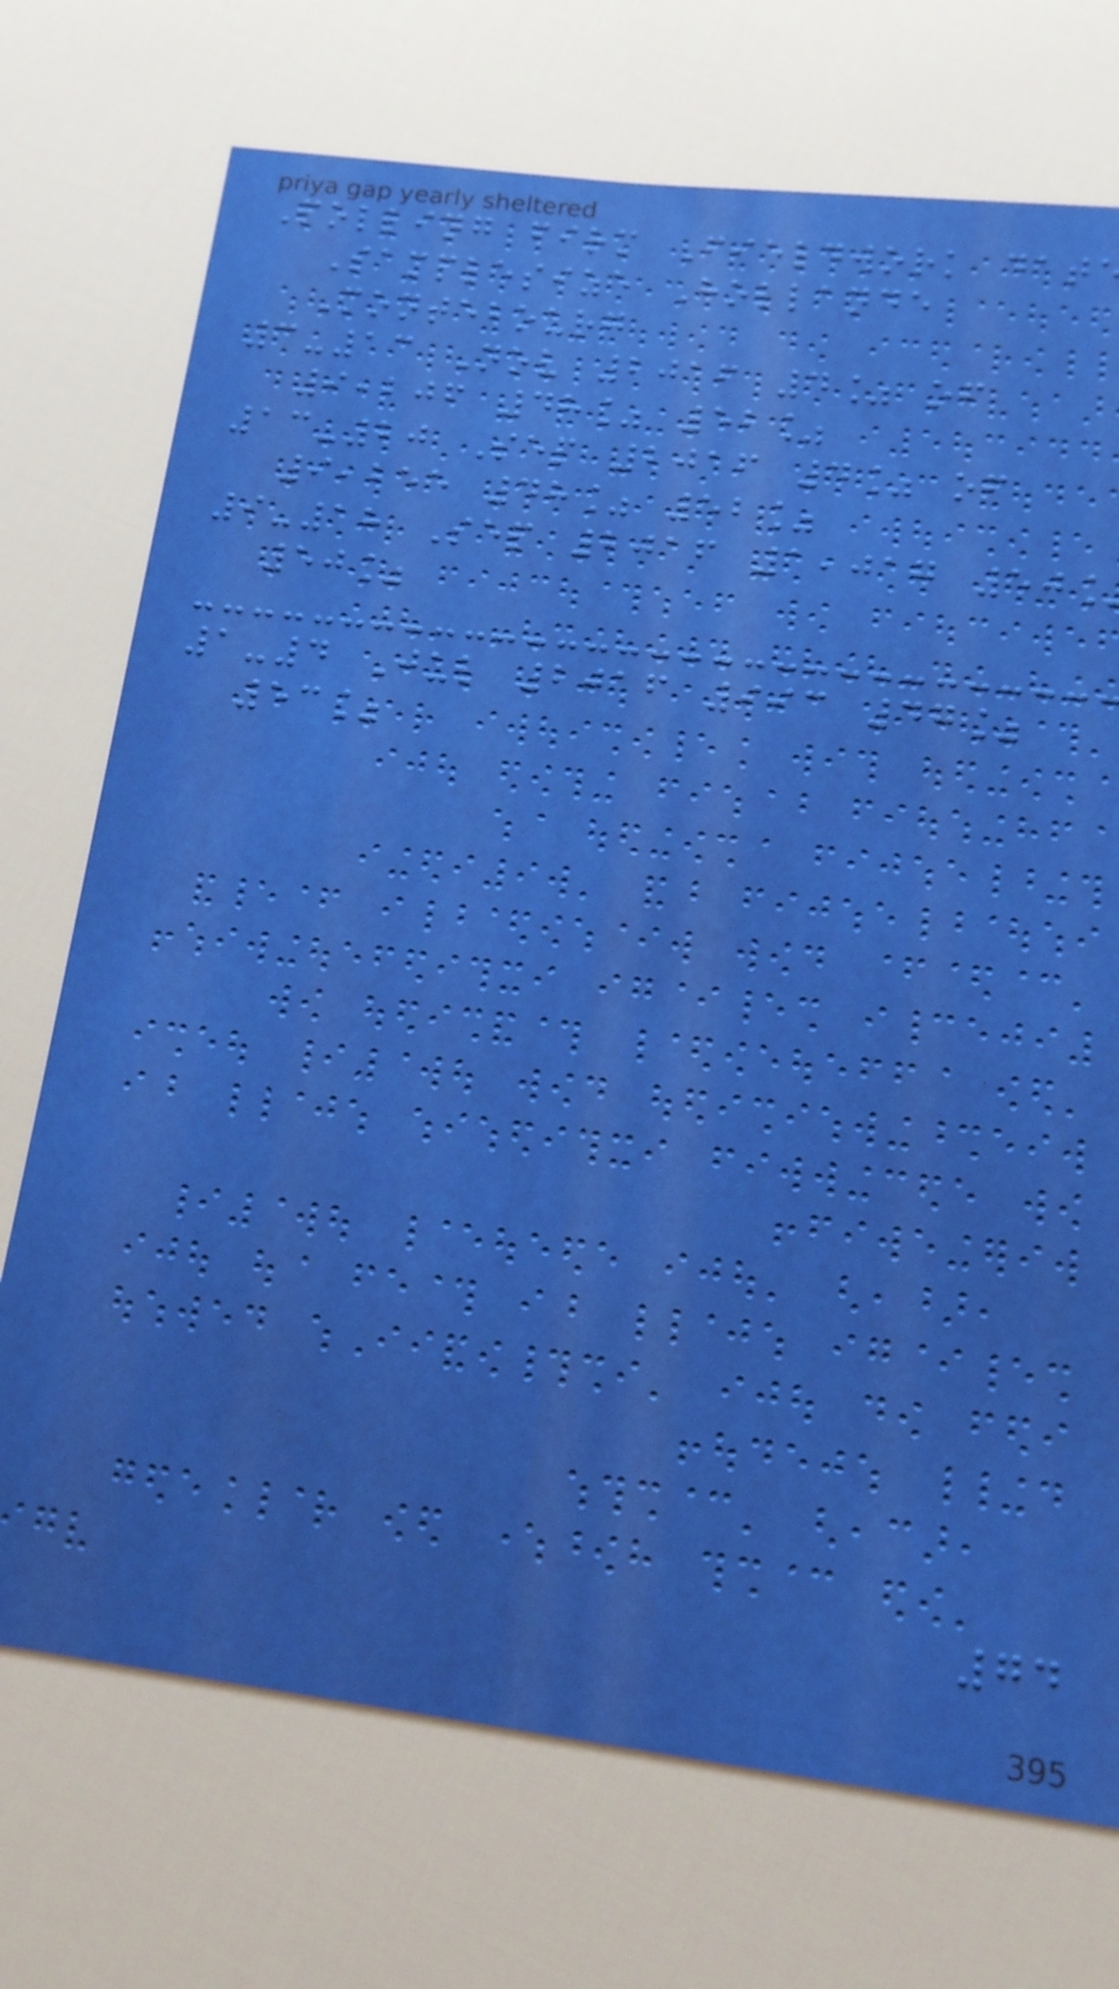Polling firm Fieldwork dat
Samplesize Hollande
Montebourg
3-13 Nov 2016 4% of
9,206 48% 52%
13-20 Sep 2016 4% of
9,255 48% 52%
9-18 Sep 2016 1,017 50
50%
1-4 Jul 2016 993 47%
53%
74
